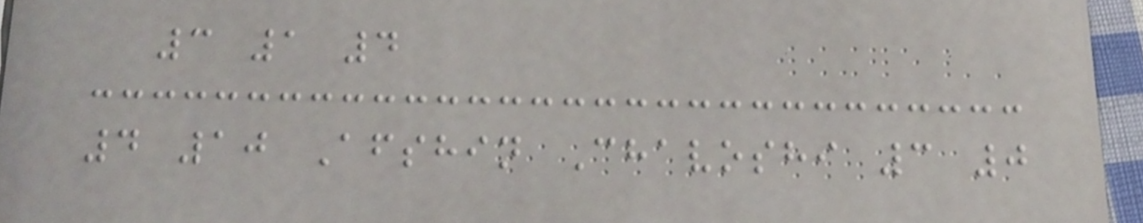3 1 4
4 10 Afshin Chavoshi 3 0
